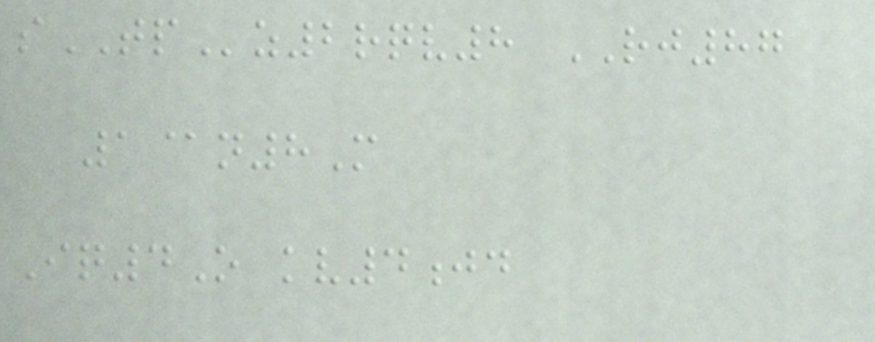sTPz2rqv8 RJ87
1@n8M
Iq4O kv4jd
